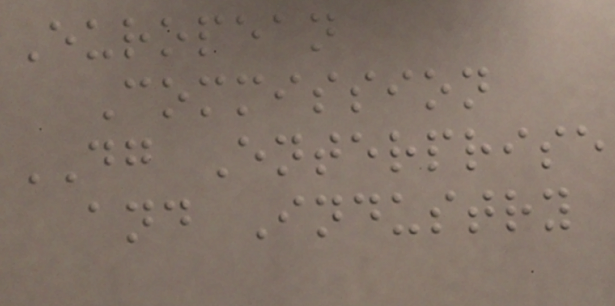European
Commission
DG Enterprise
and Industry
